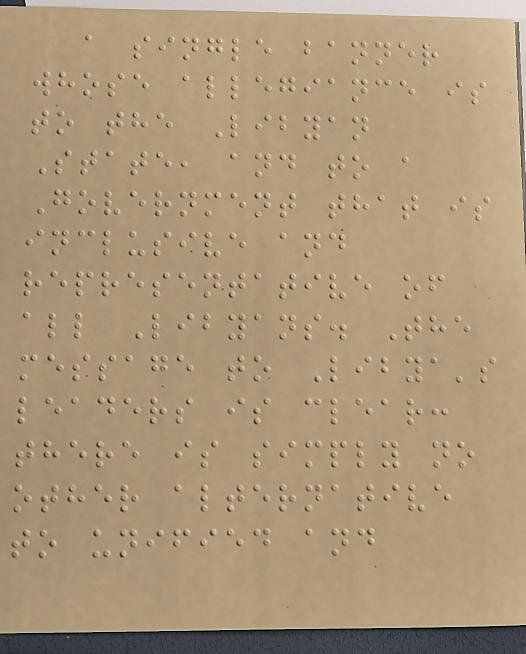a single banner
whose allegiance is
to the Libyan
State, and to a
Government that is
inclusive and
representative of
all Libyans. The
message to Libya's
leaders is clear:
there is simply no
other alternative
to unified and
